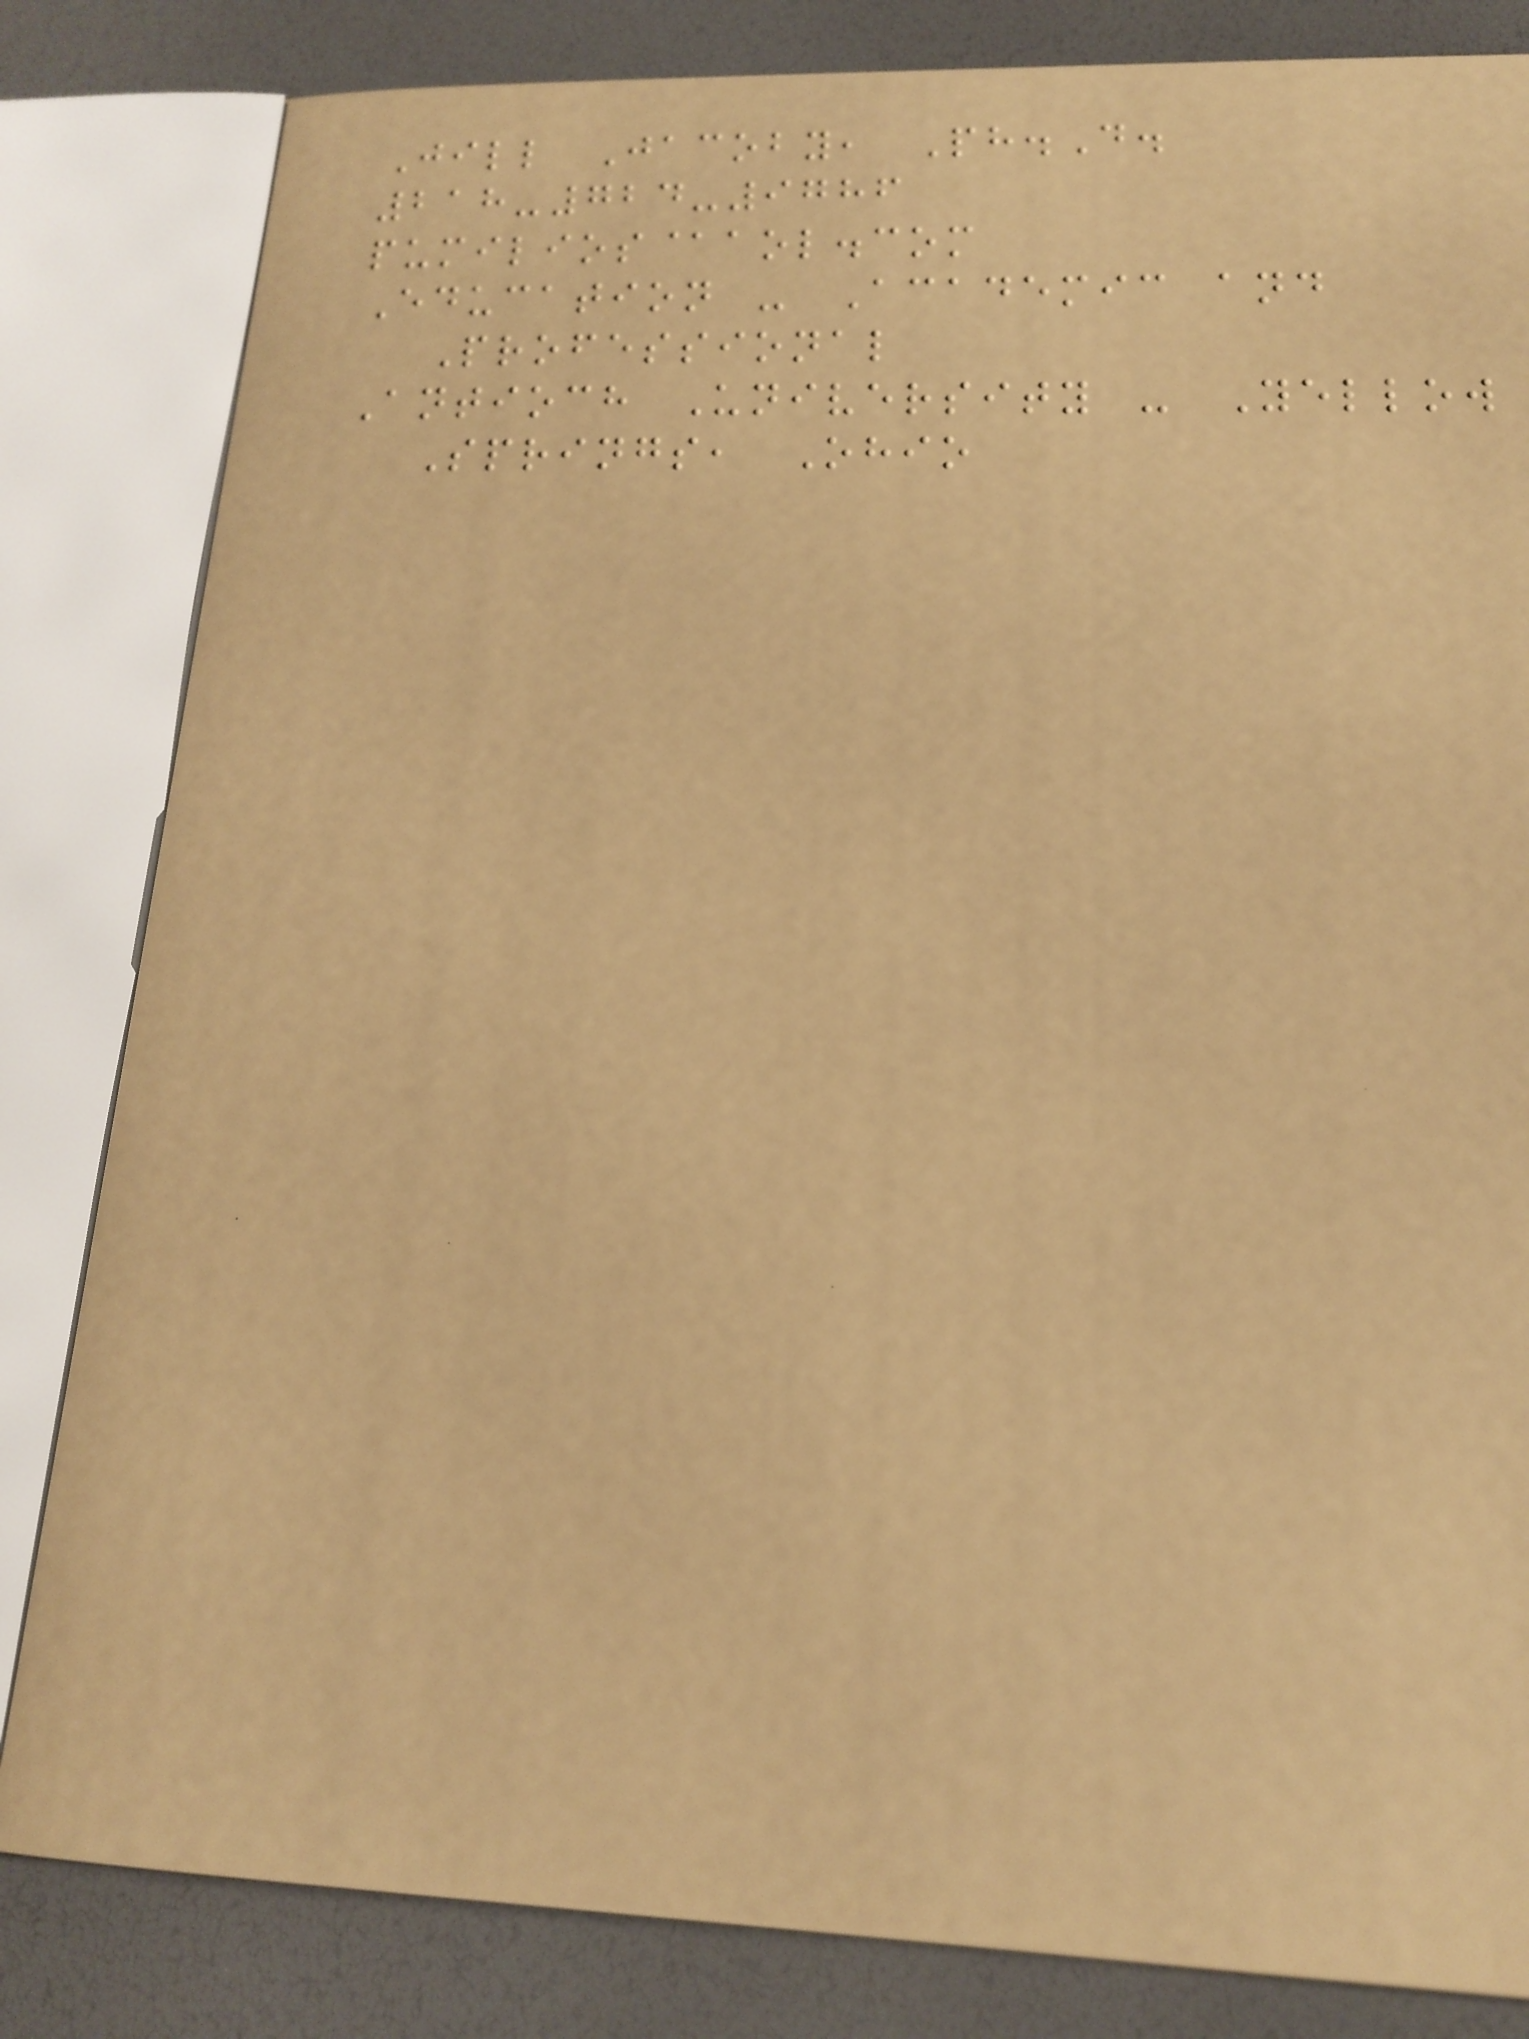Jill Jacoby, Ph.D.
218-724-9786
pumilios@aol.com
Education - Academic and
Professional
Antioch University - Yellow
Springs, Ohio
